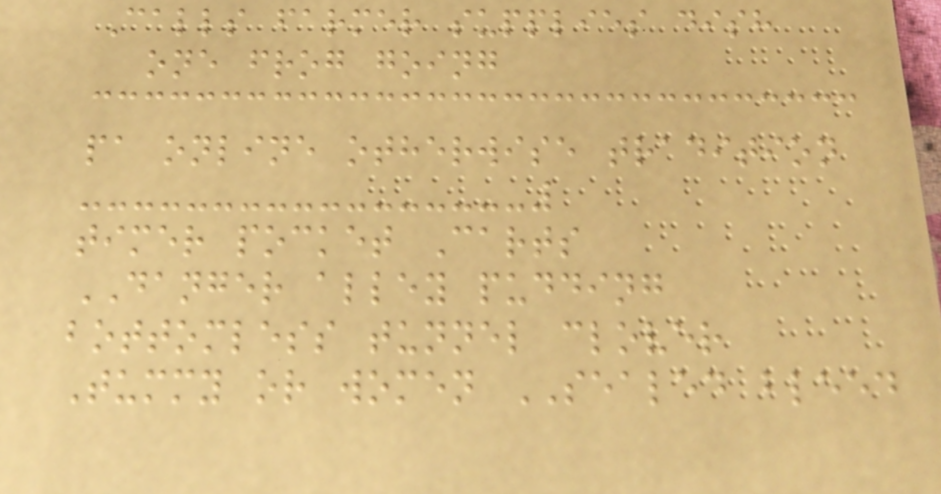Calls farmer supplies dish
one frog going
pa online otherwise tradition
timer pocket Carts
DANGER alley pudding
bottomless tunnel clover
Tummy or women SEALED bleed
